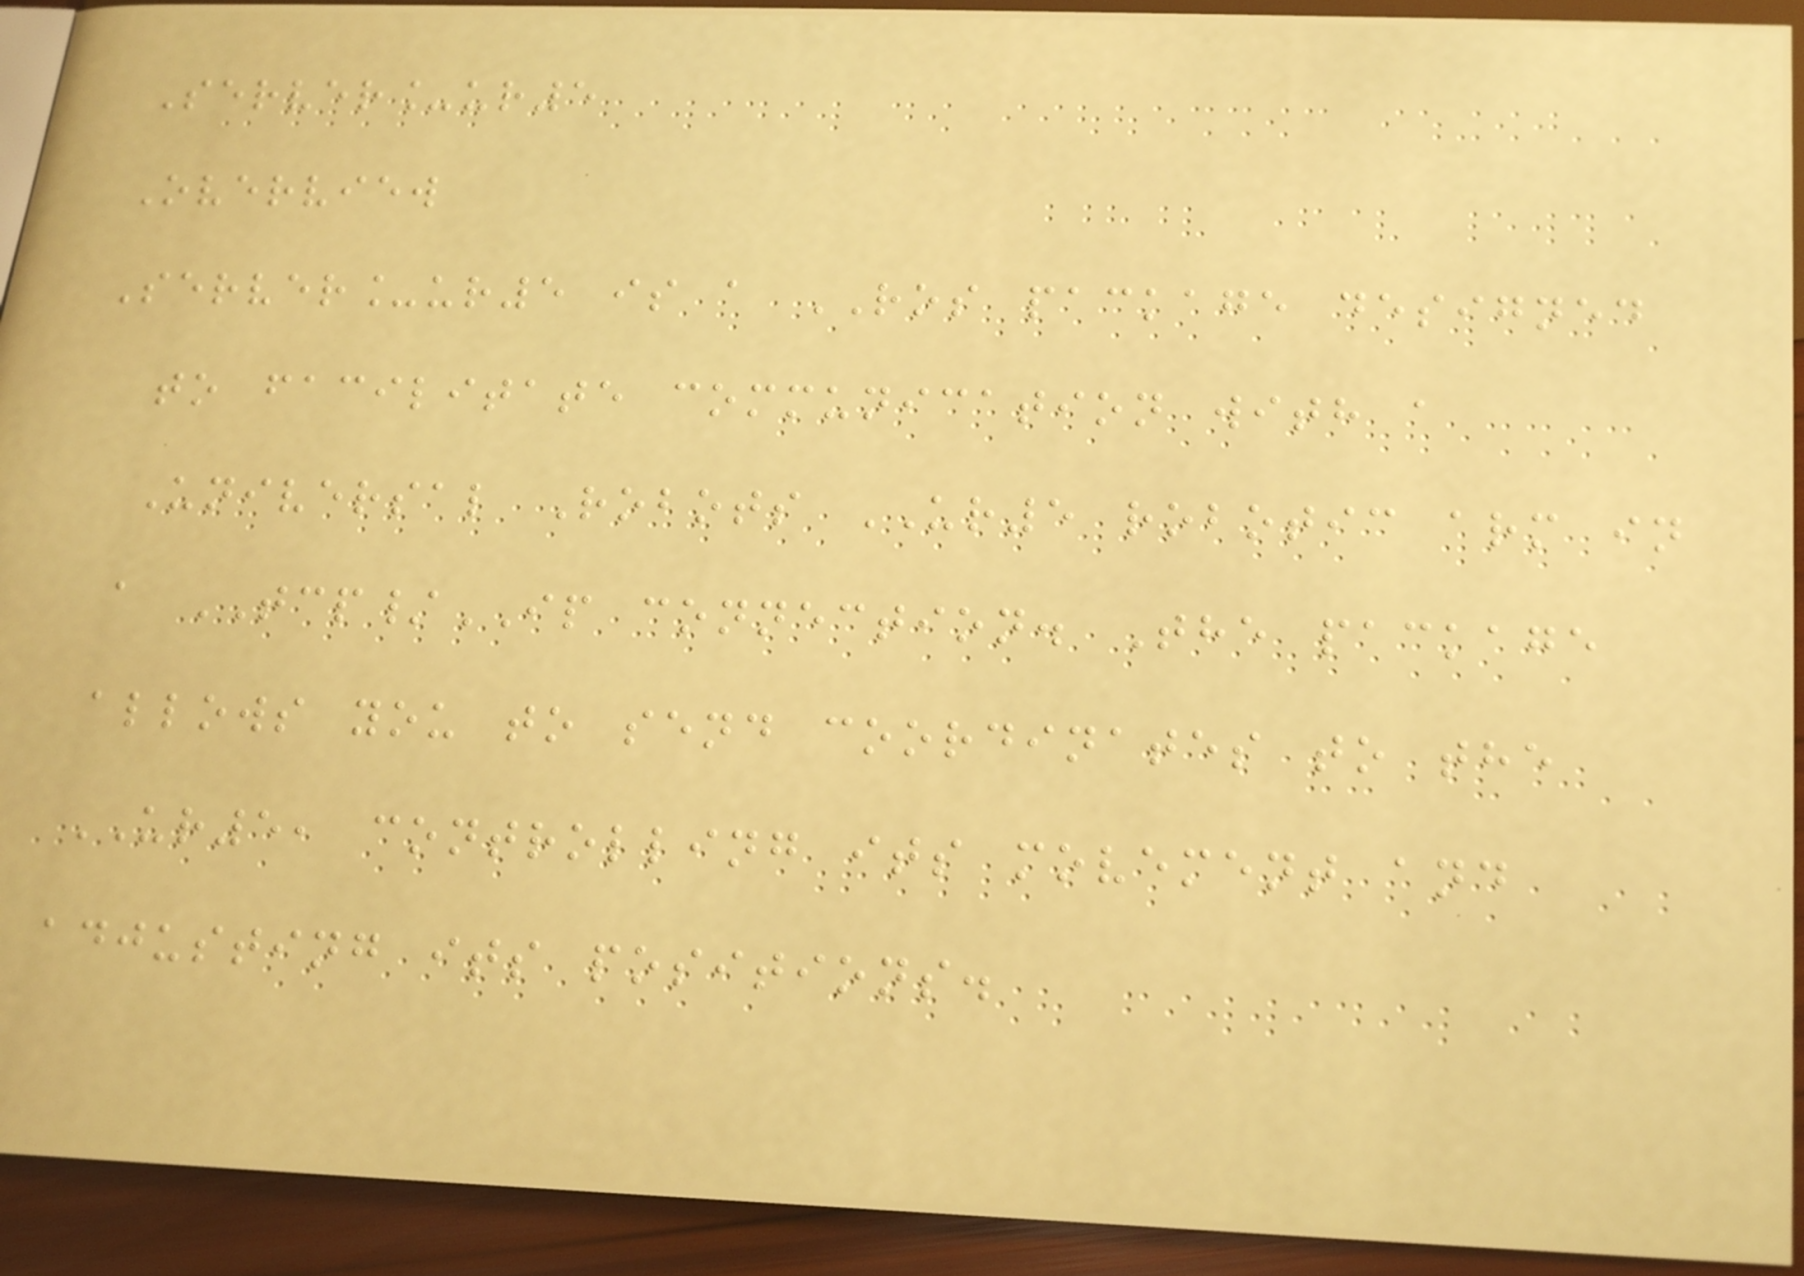Server_ur5
Overview
Server_ur5 is a ROS package designed
to facilitate communication with a
Universal Robots UR5 robotic arm in
a TCP/IP connection. The package
allows you to send coordinates to the
UR5, controlling its movement and
adjusting its positions.
